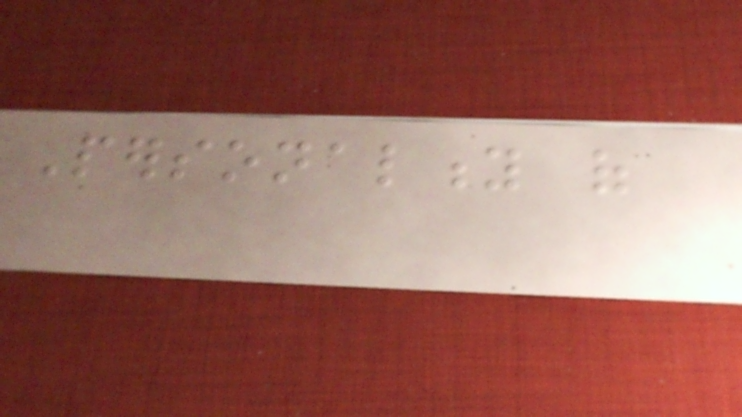Personality of
